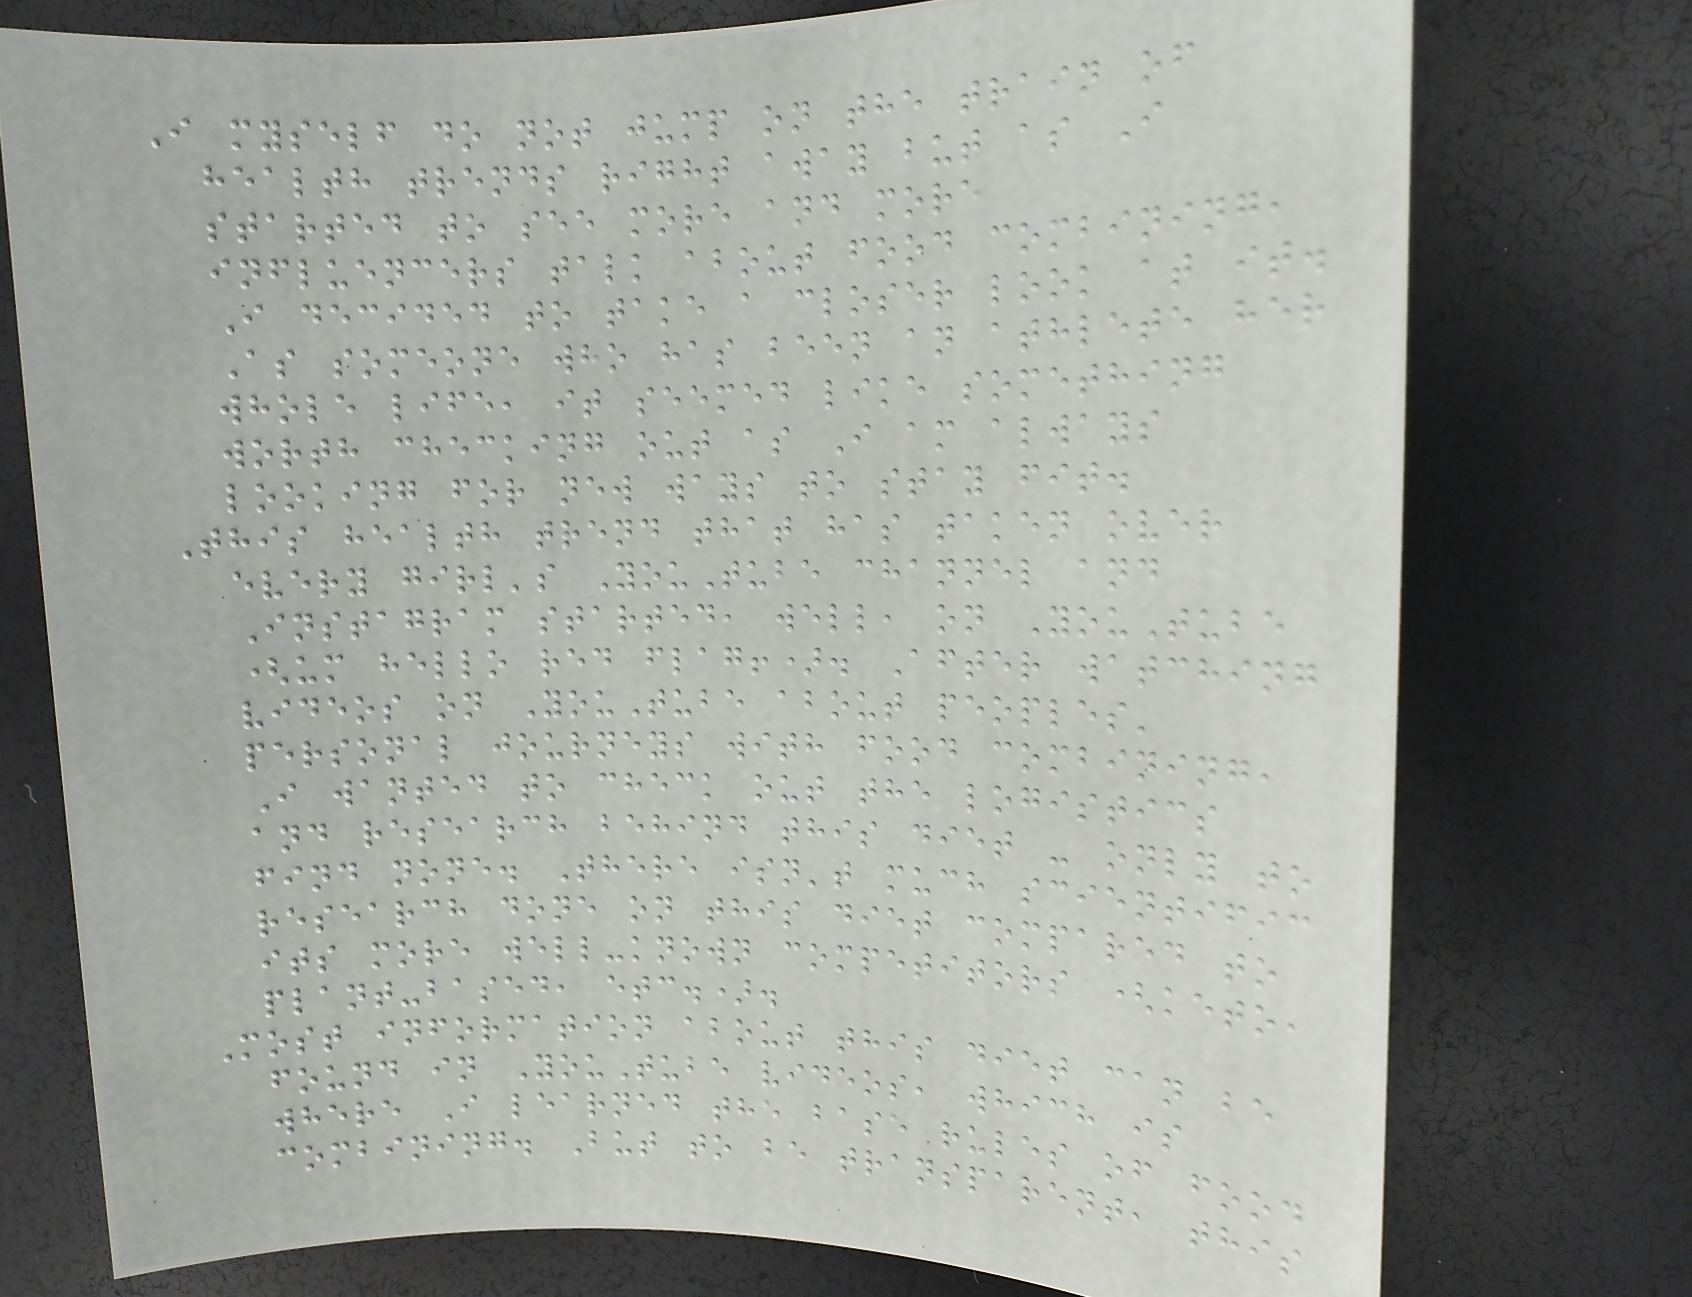I myself do not jump on the train of
health trends right away but as I
started to see more and more
influencers talk about food combining,
I decided to take a closer look at it.
As someone who has been an athlete her
whole life, it seemed like something
worth checking out as I am always
looking for new ways to stay fit.
This health trend that has taken over
every girl's YouTube channel and
Instagram started, well, on YouTube
(um hello red flag!). After watching
videos on YouTube about peoples'
personal journeys with food combining,
I wanted to check out the logistics
and research behind this diet - only to
find none. There isn't much scientific
research done on this diet compared to
its more well-known competitors (keto,
plant-based, etc.).
Most information about this diet can be
found in YouTube videos, which is
where I learned the base rules of food
combining. But to be transparent, this
